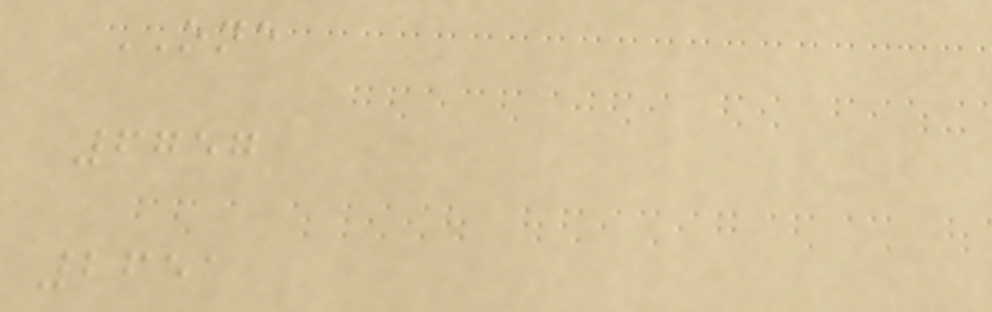ONE
6757
2651
